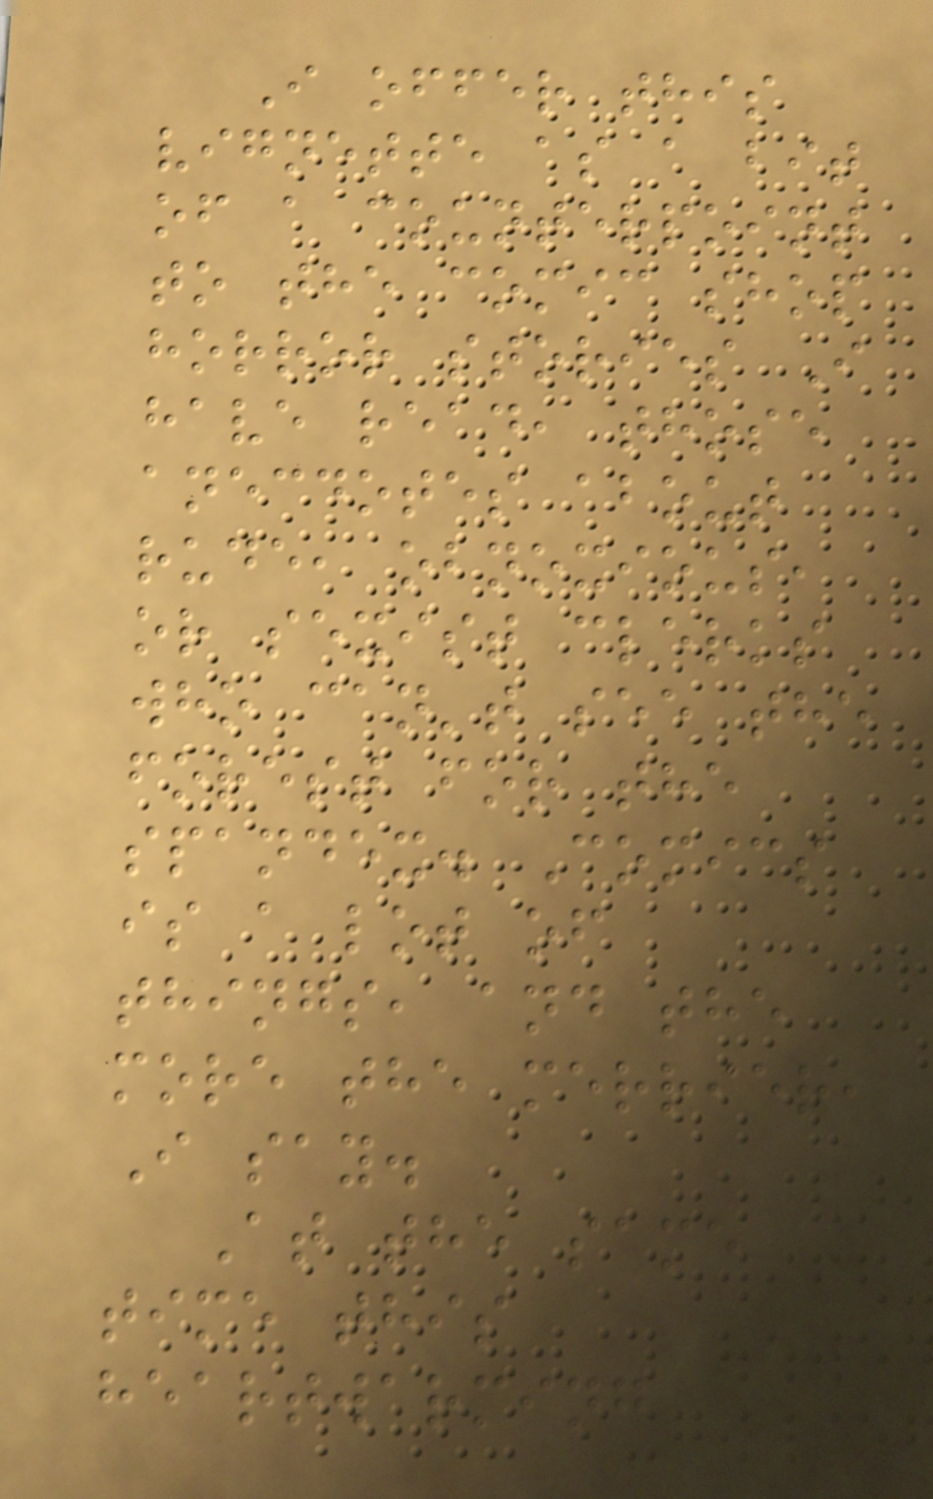I offer this
vignette as a bit
of a counterpoint
to the comic shop
horror stories I
have read, those
anecdotes about
rude, obnoxious,
or sexist clerks
who can't see the
forest for the
spandex. Comics
is a lot of
things, and the
more the merrier,
I say.
At the same
time this
heartwarming
